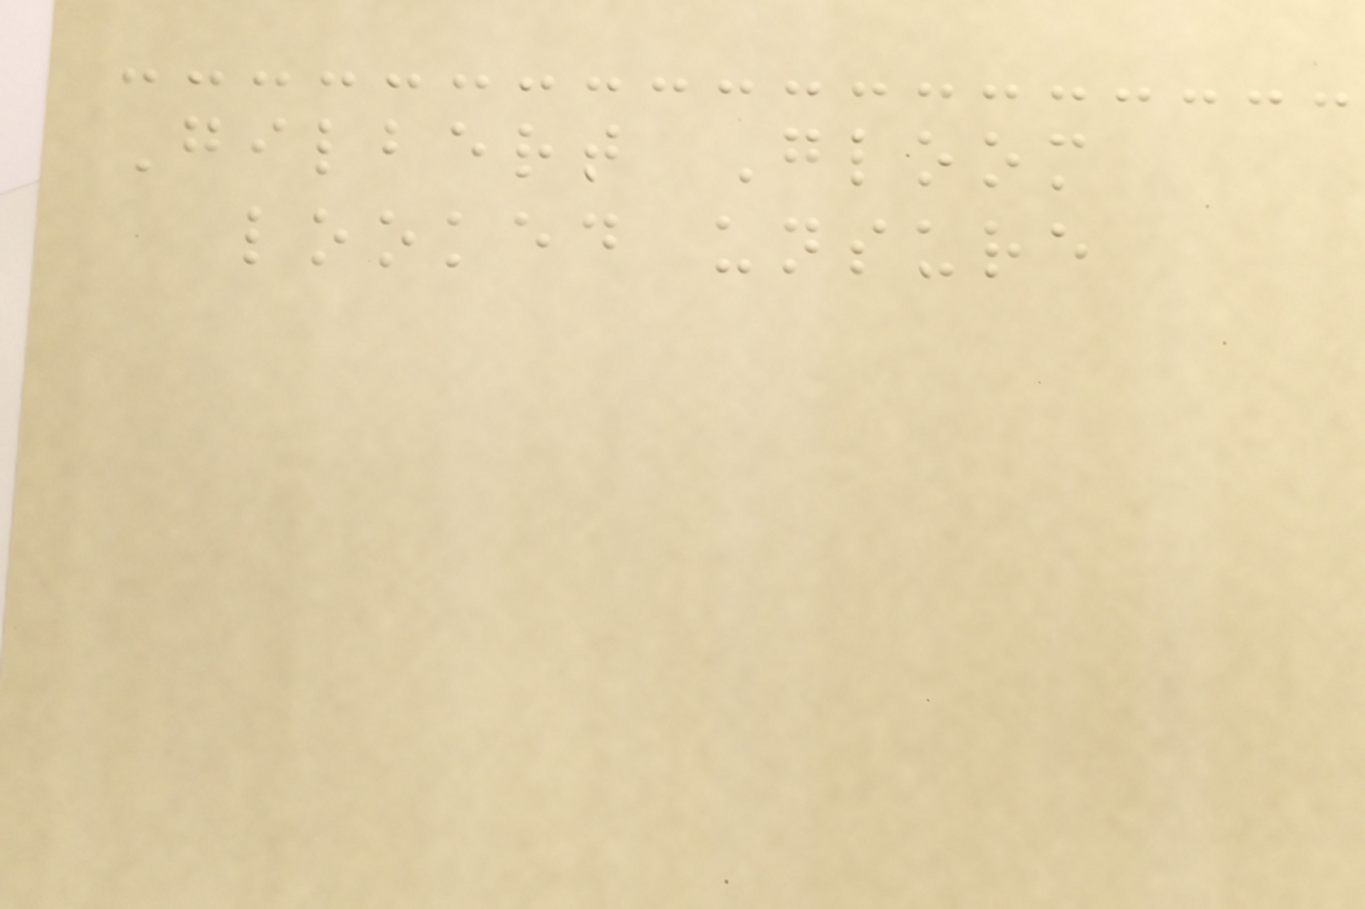Gilbert Gloom
looked unsure
